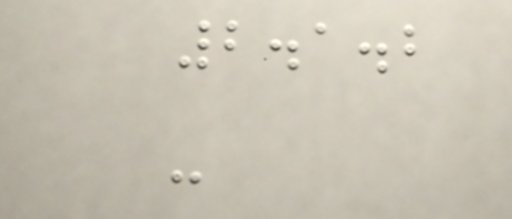2.1.2
-
